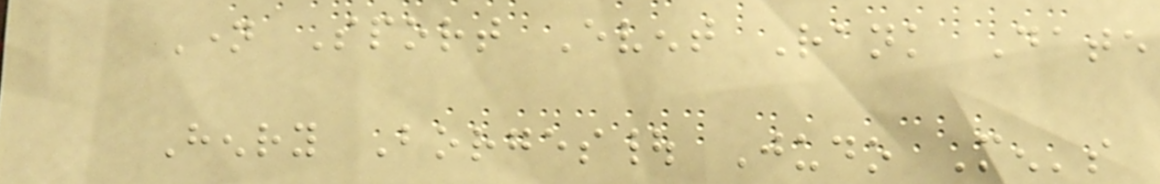Name Sport Event Rank Date
Henry Borges| Judo Men's
